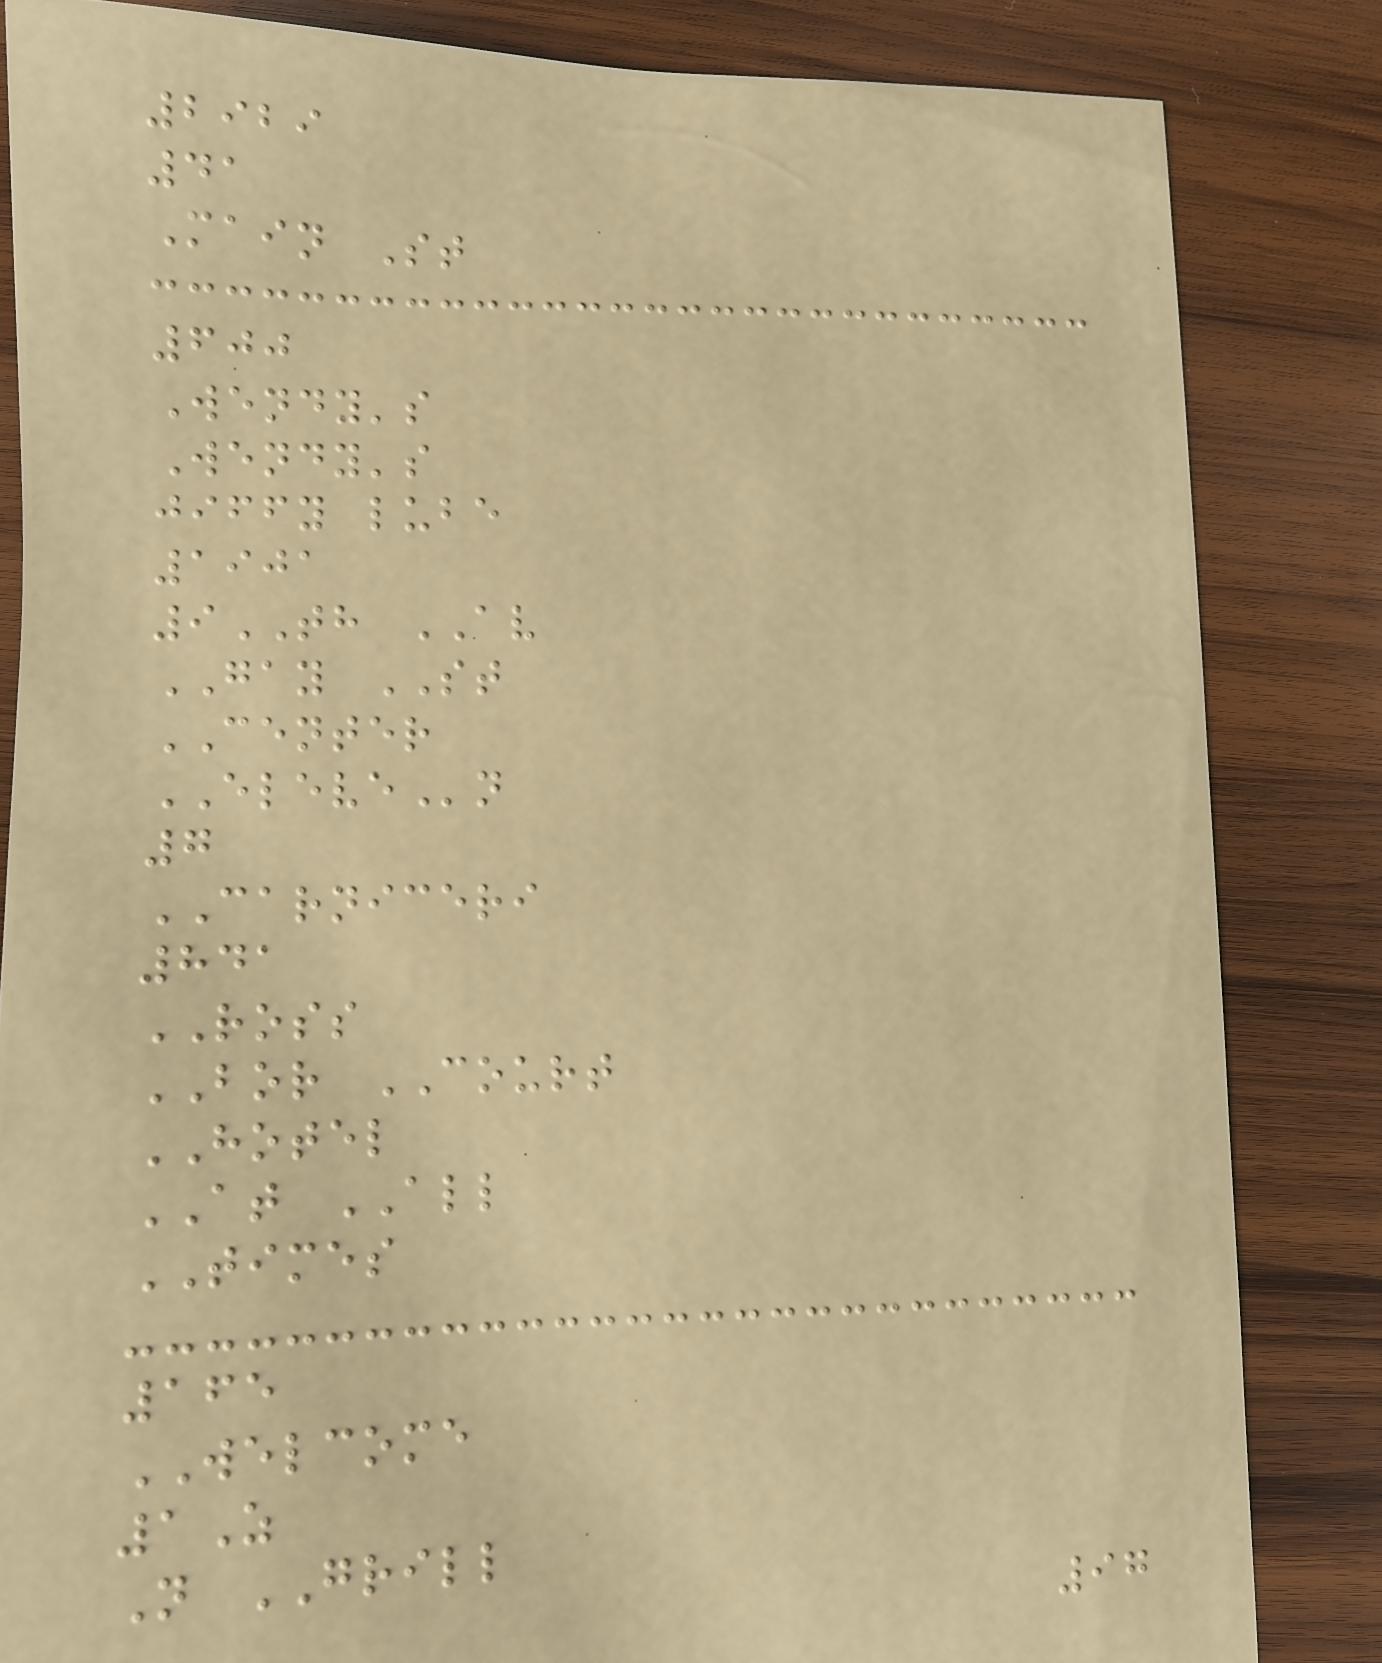2929
41
Main St
600
Wendy's
Wendy's
jiffy lube
1901
9TH AV
GAY ST
CENTER
ELEVEn
7
CARNICERI
841
ROSS
BOR COURT
HOTEL
AT ALL
TIMES
165
WELCOME
1Z
N GRILL
97
